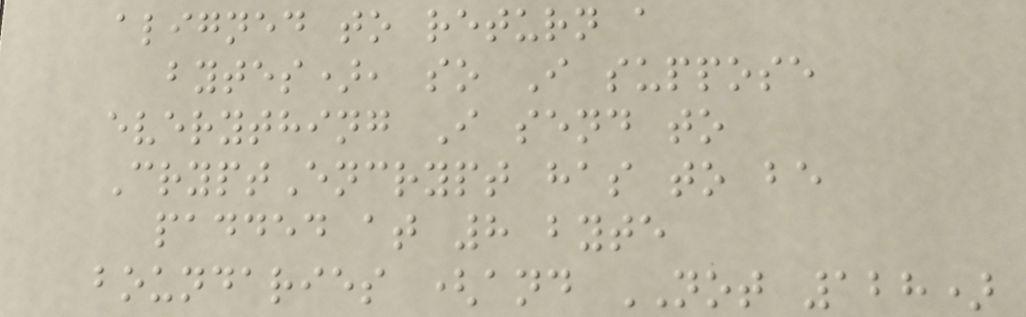aligned to return a
bytes), so I suppose
everything I send to
CryptEncrypt has to be
padded at 8 byte
boundaries (and NOT 128)
